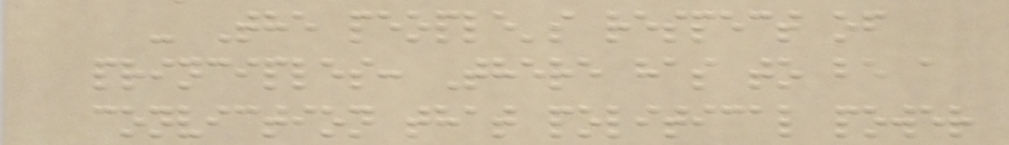- The people's respect of
principles: There has to be a
conviction that political power
